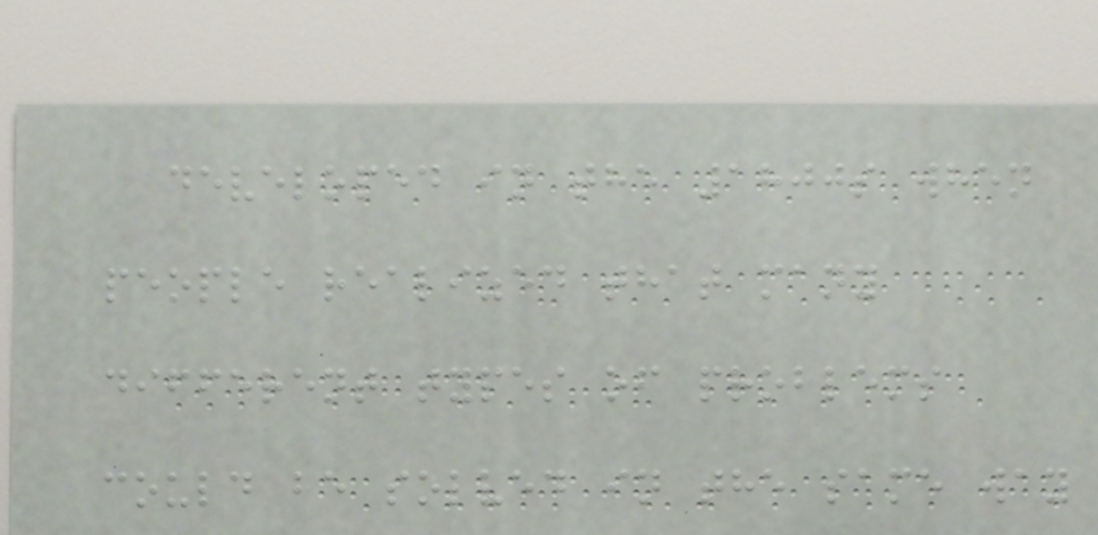developed in the 1800s when
people realized that many
different types of problems
could be solved in the same way
